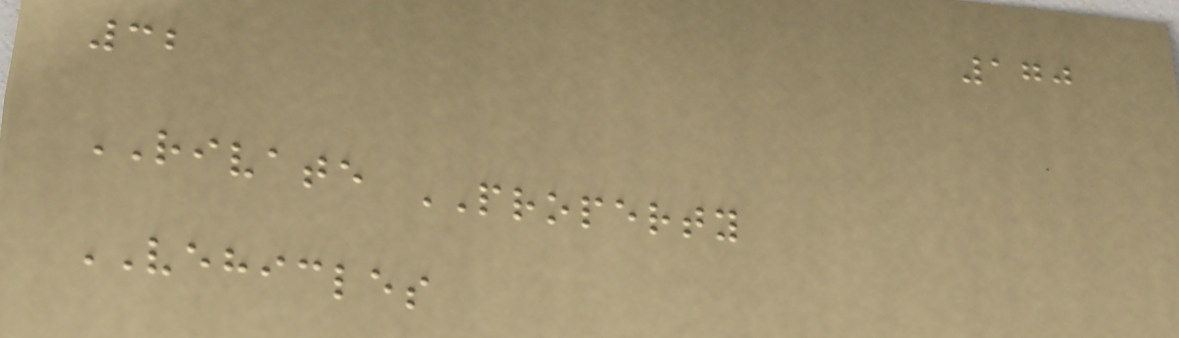170
32
RIVATE PROPERTY
VEHICLES
